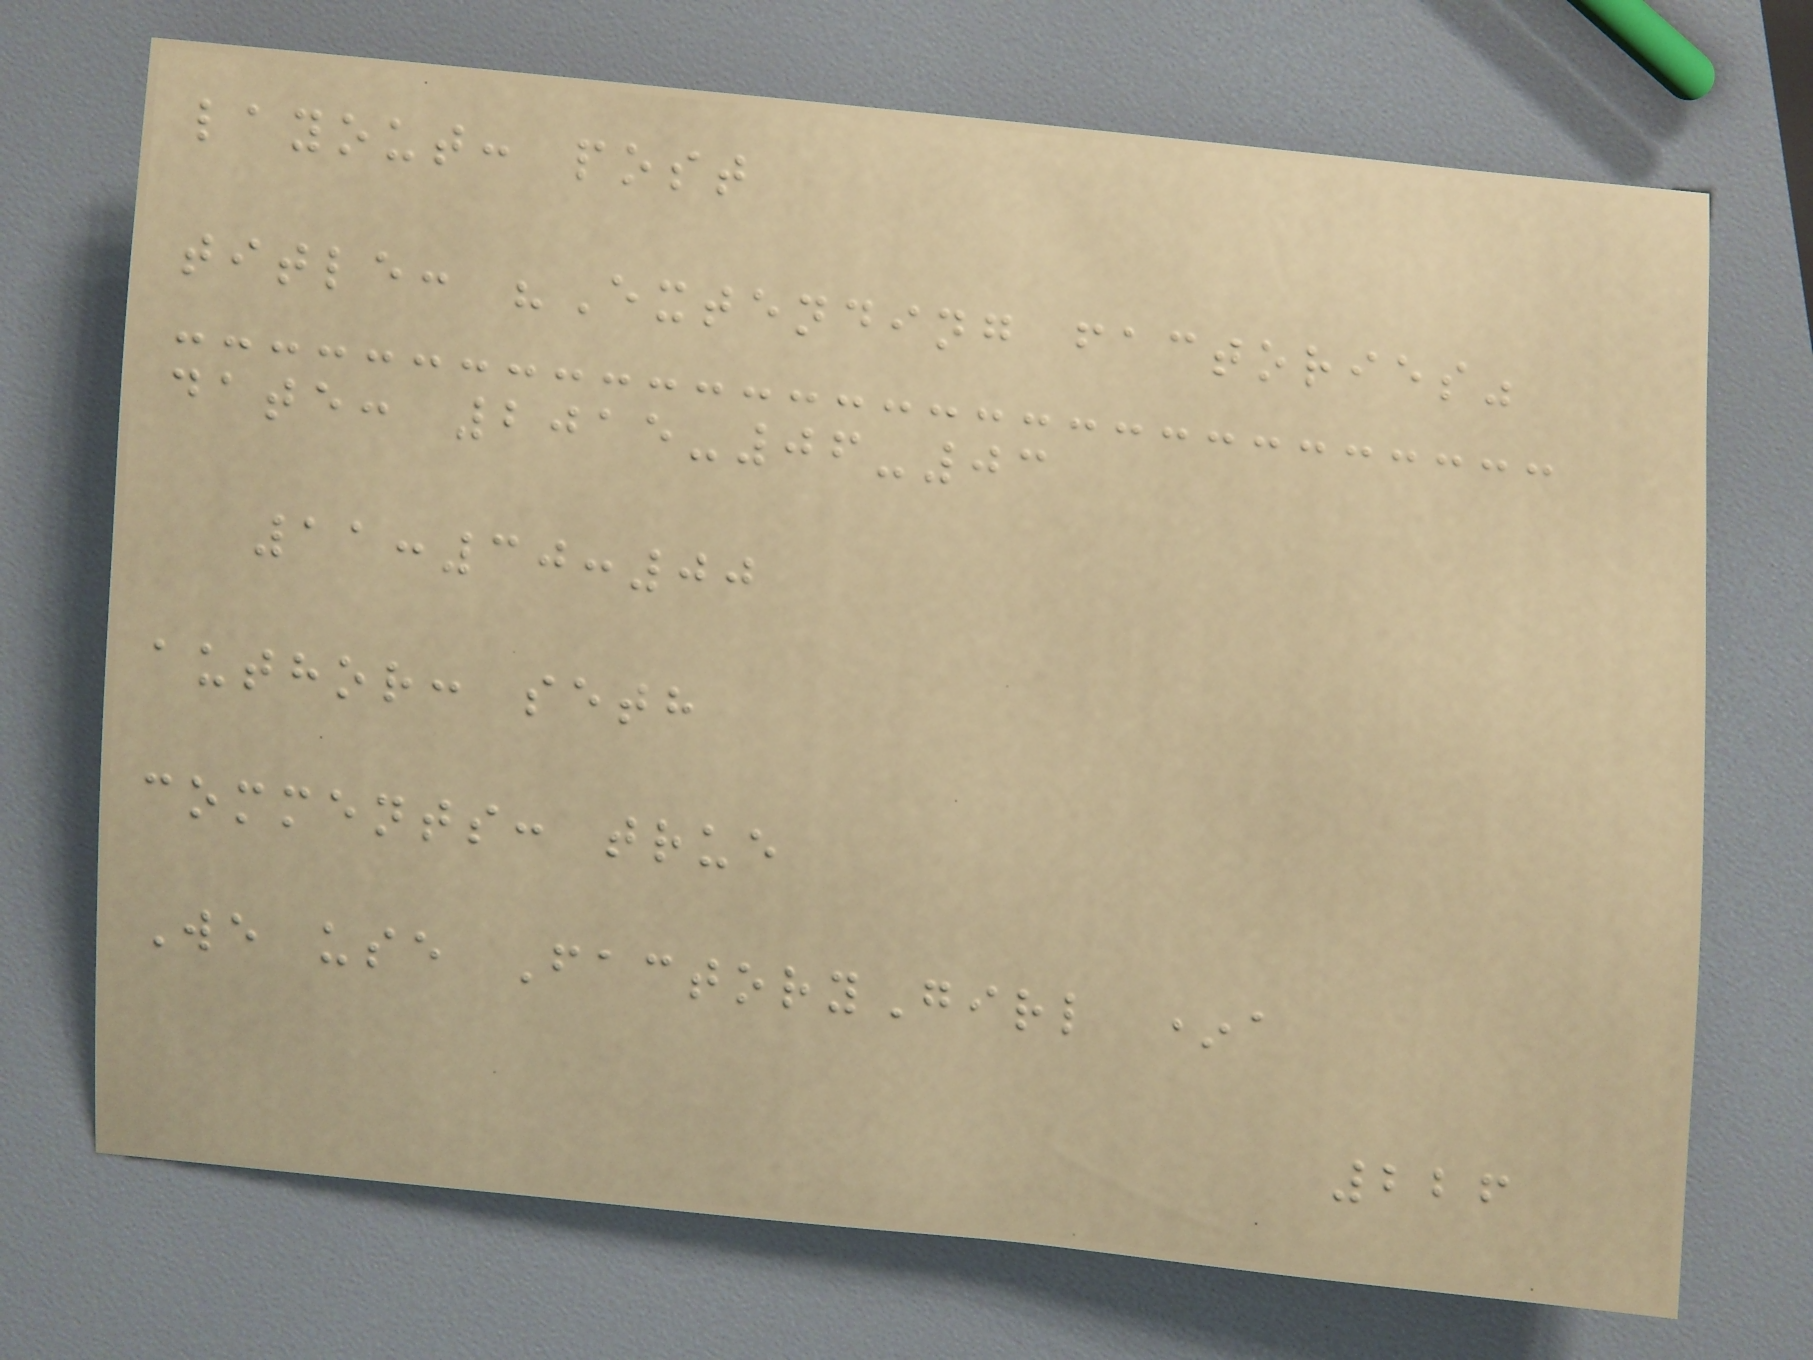layout: post
title: "Extending factories"
date: 2015-06-03
11:30:00
author: seth
comments: true
We use FactoryGirl *a
226
